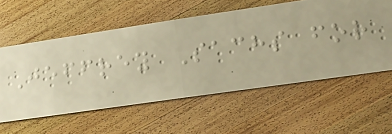Jeffrey Sachs for
